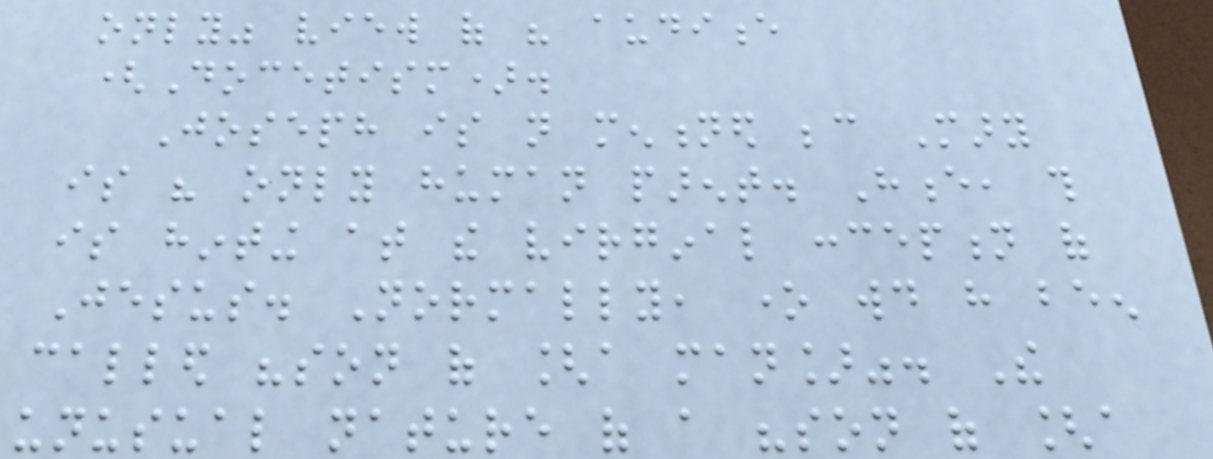only" view of his audience
(Docetism).
Joseph is not mentioned because Mary
is his only human parent. Hence, this
is hinting at the virginal conception of
Jesus. Normally, one would have been
called "son of [a man]". The
unusual nature of a "son of [a
